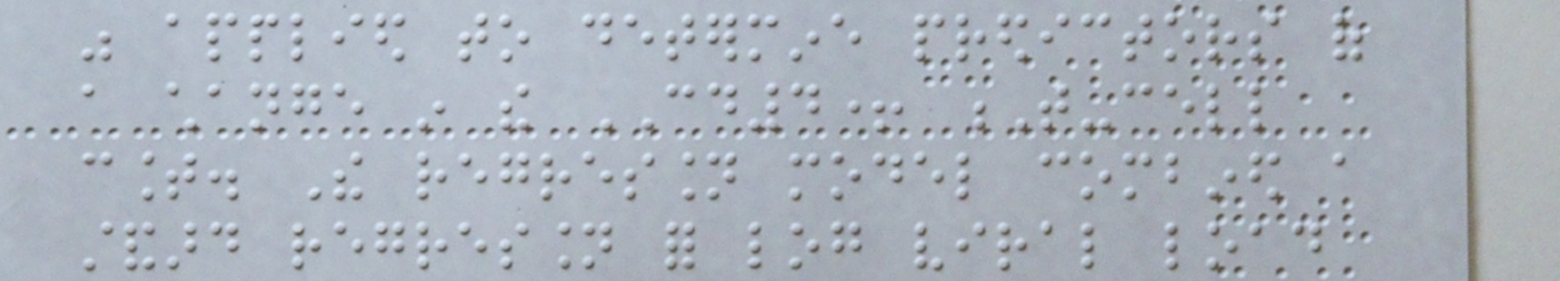was applied to determine predictors of
a change in the CD4+ T-cell
count. The regression model combined a
standard regression for log viral load
